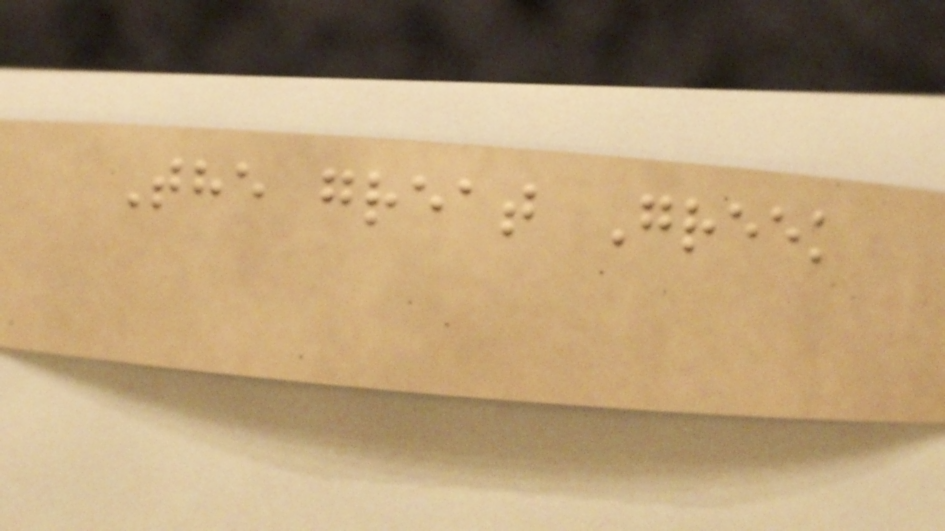The great Greek
